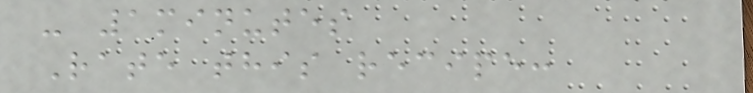- 1minutes
Rate this recipe:
